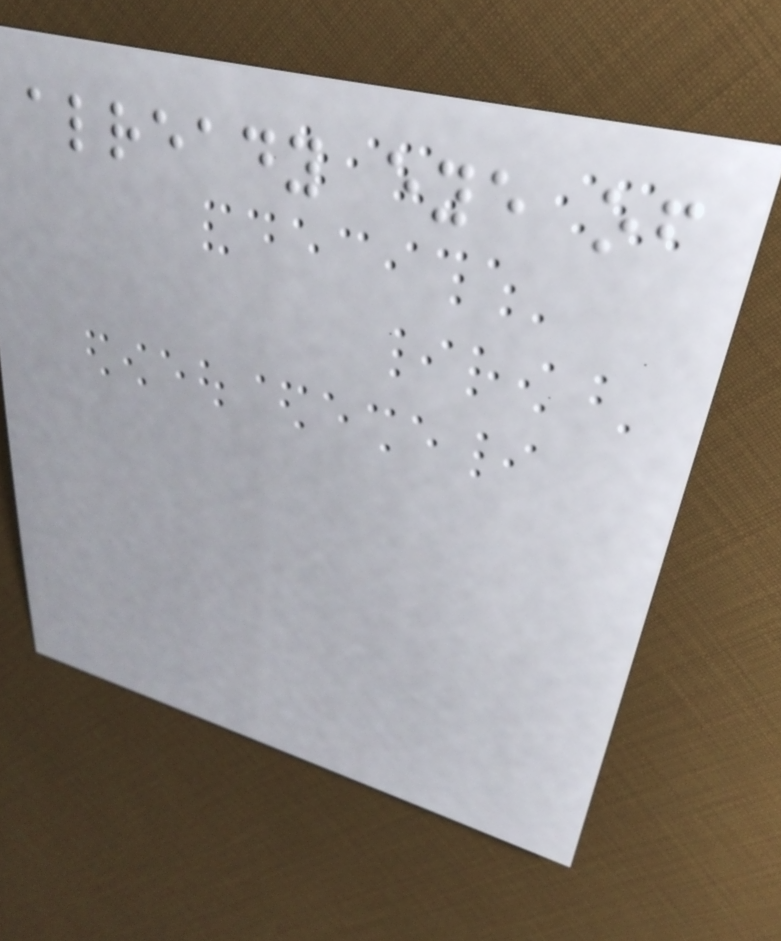already eye of
